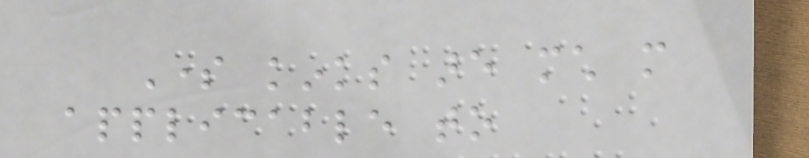Some kinks are much more
applicable to
